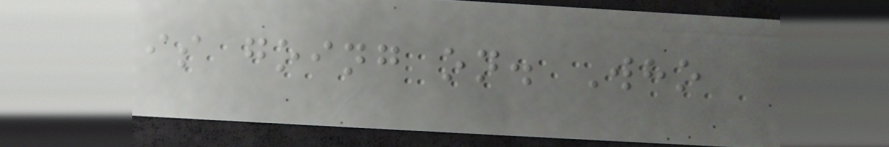is going on. Who
